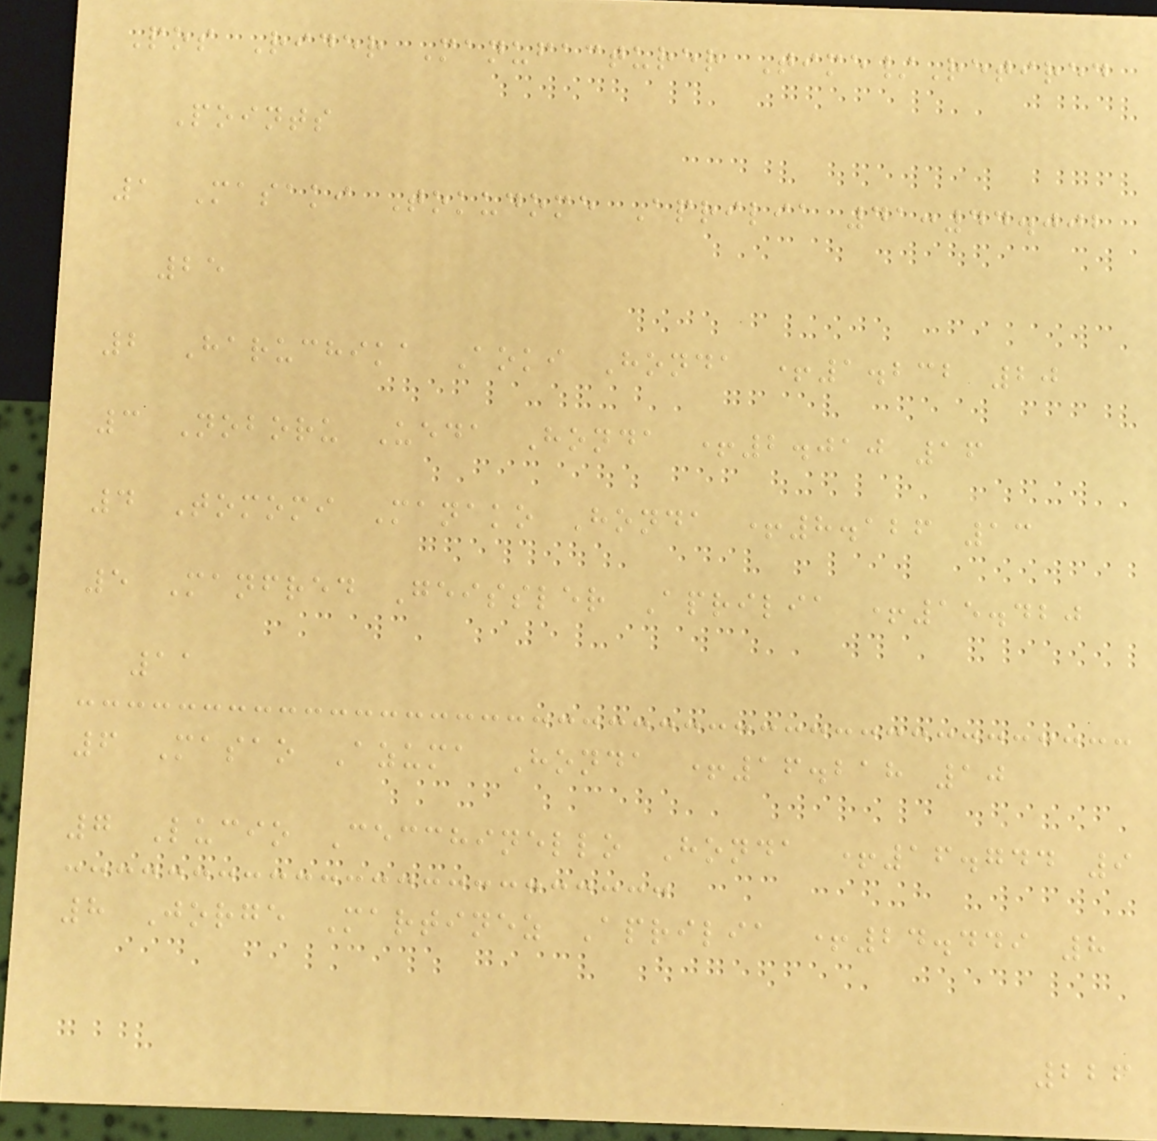Pos Rider Manufacturer Time/Retired
Points
1 Masaki Tokudome Aprilia 41:44.002
25
2 Haruchika Aoki Honda +1.232 20
3 Noboru Ueda Honda +2.010 16
4 Tomomi Manako Honda +8.126 13
5 Manfred Geissler Aprilia +15.420
11
6 Masao Azuma Honda +16.218 10
7 Lucio Cecchinello Honda +16.744 9
8 Jorge Martinez Aprilia +24.449 8
226
